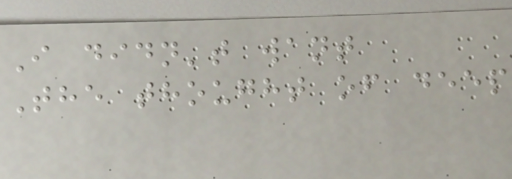I didn't want
The thought of deep
